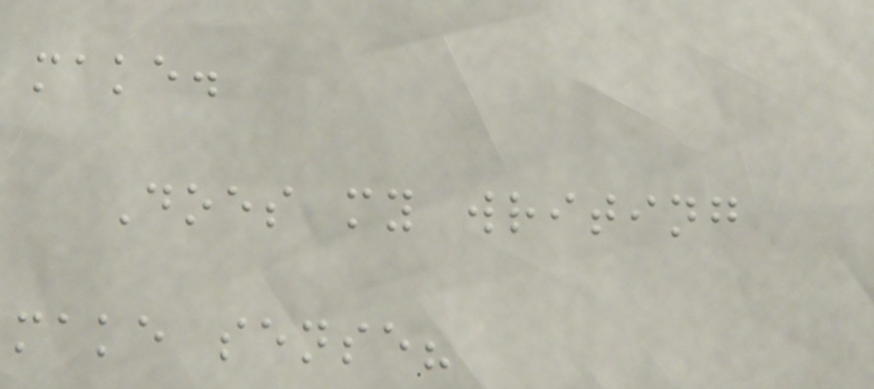make.
Does my writing
make sense?
